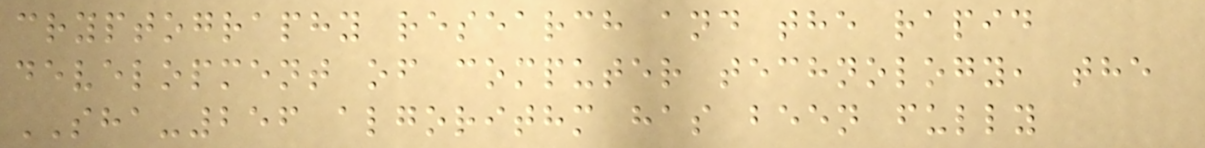cryptography research and the rapid
development of computer technology, the
SHA-256 algorithm has been fully
